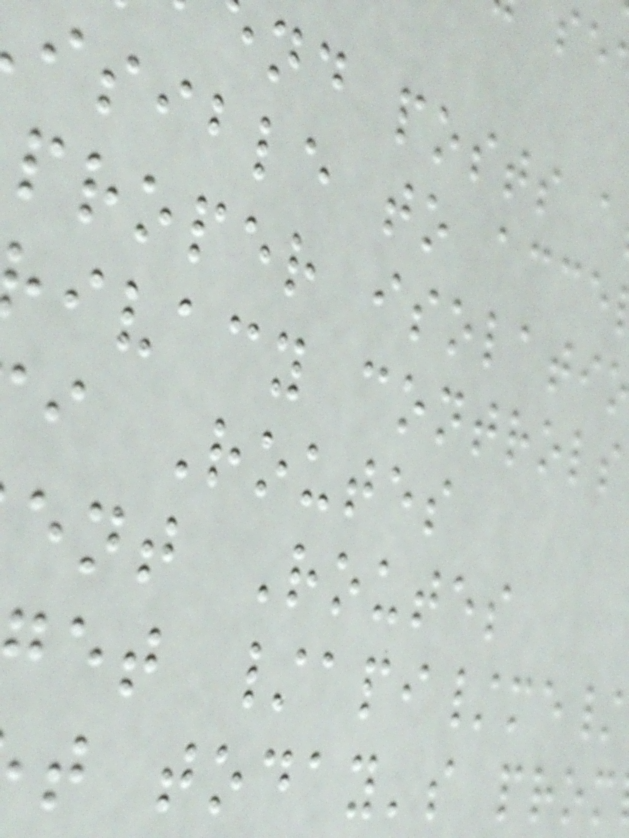nd posts a
isible to acce
proper isolati
ivacy controls
i Routes
ent Routes
et /api/me/
t today's prom
